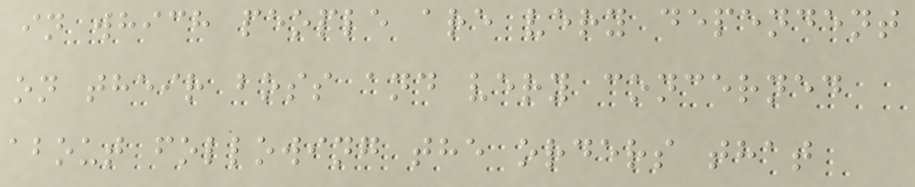in which people are very dependent
on their boss and very concerned
about following the orders that
